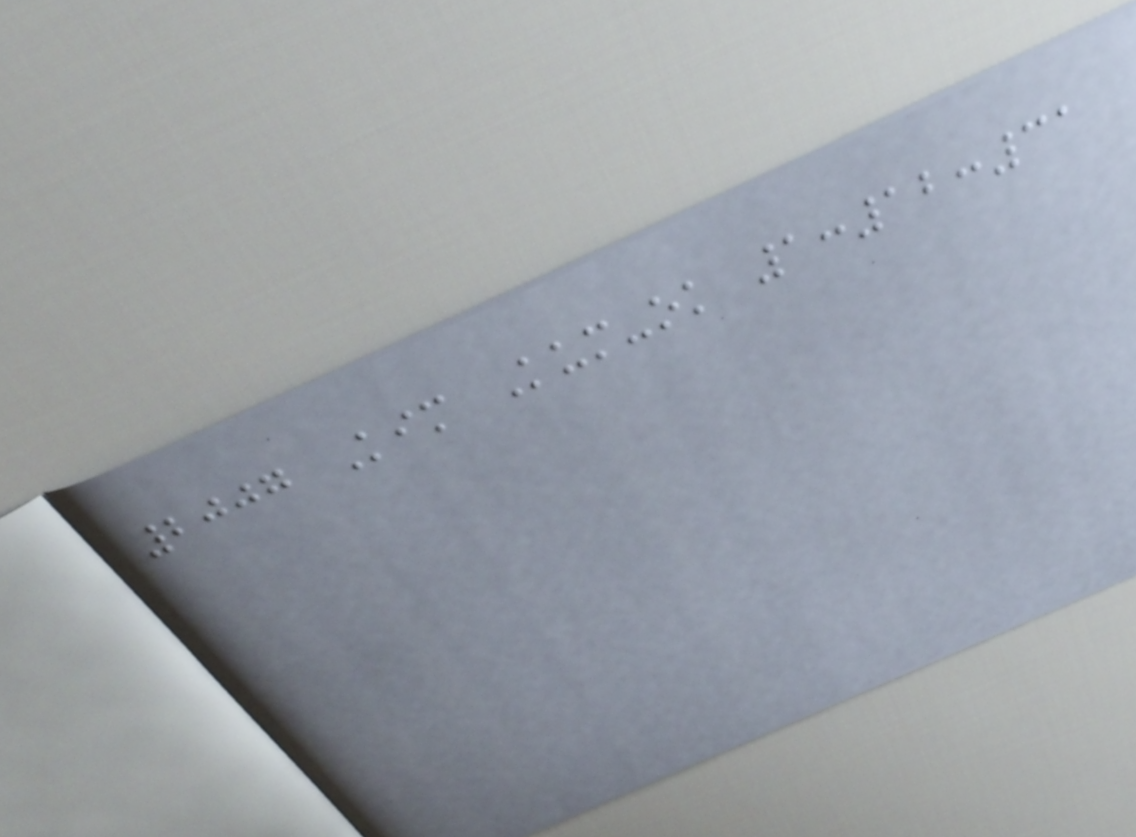2007 Kim Kum-ok 1:12:31
